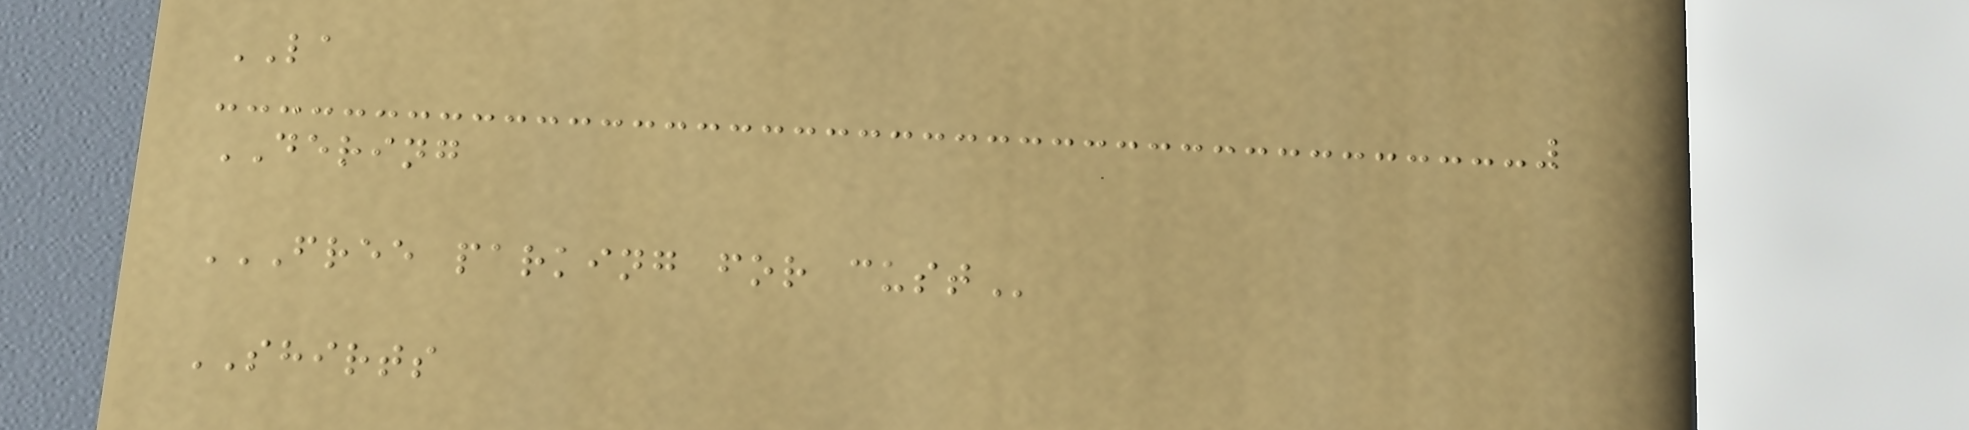LA
DERING
FREE PARKING FOR CUST
SHIRTS
